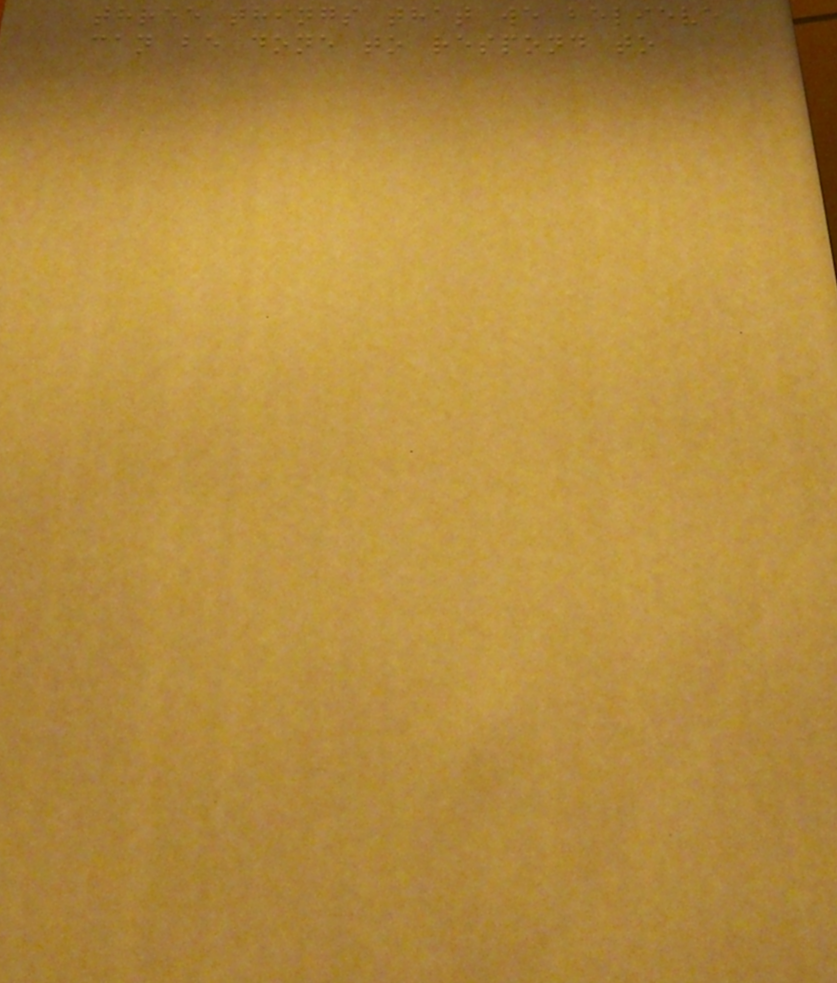three things that we believe
can be done to respond to
